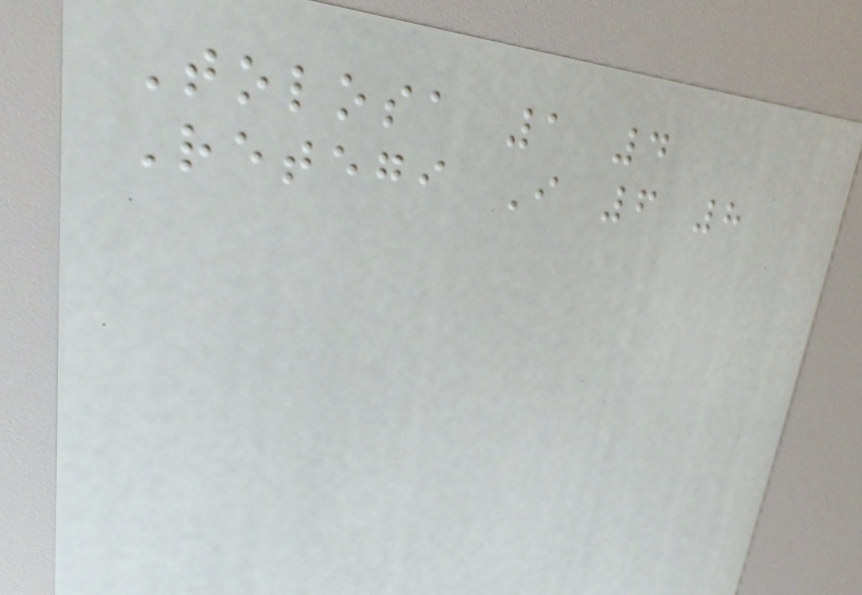Tolosa 1 4
Retegi I 6 8
